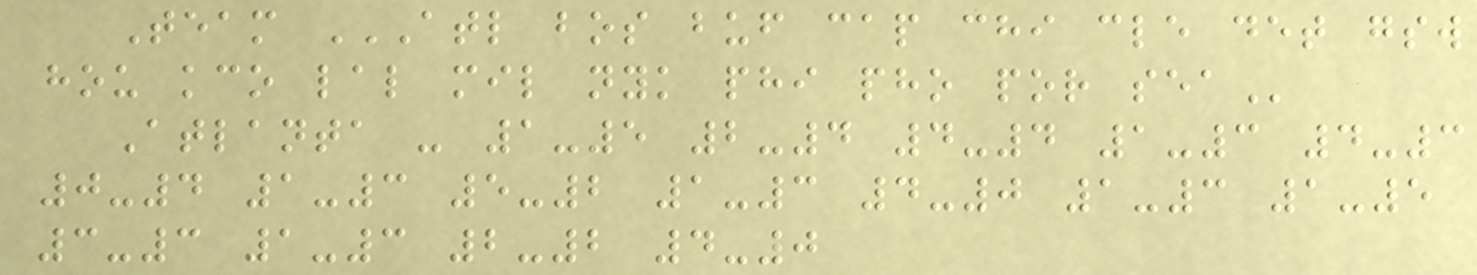Team ATL BOS BUF CAP CHI CLE DET GSW
HOU KCO LAL MIL NYK PHI PHO POR SEA
Atlanta - 1-5 2-4 4-4 1-3 4-3
0-4 1-3 5-2 1-3 4-0 1-3 1-5
3-3 1-3 2-2 4-0
